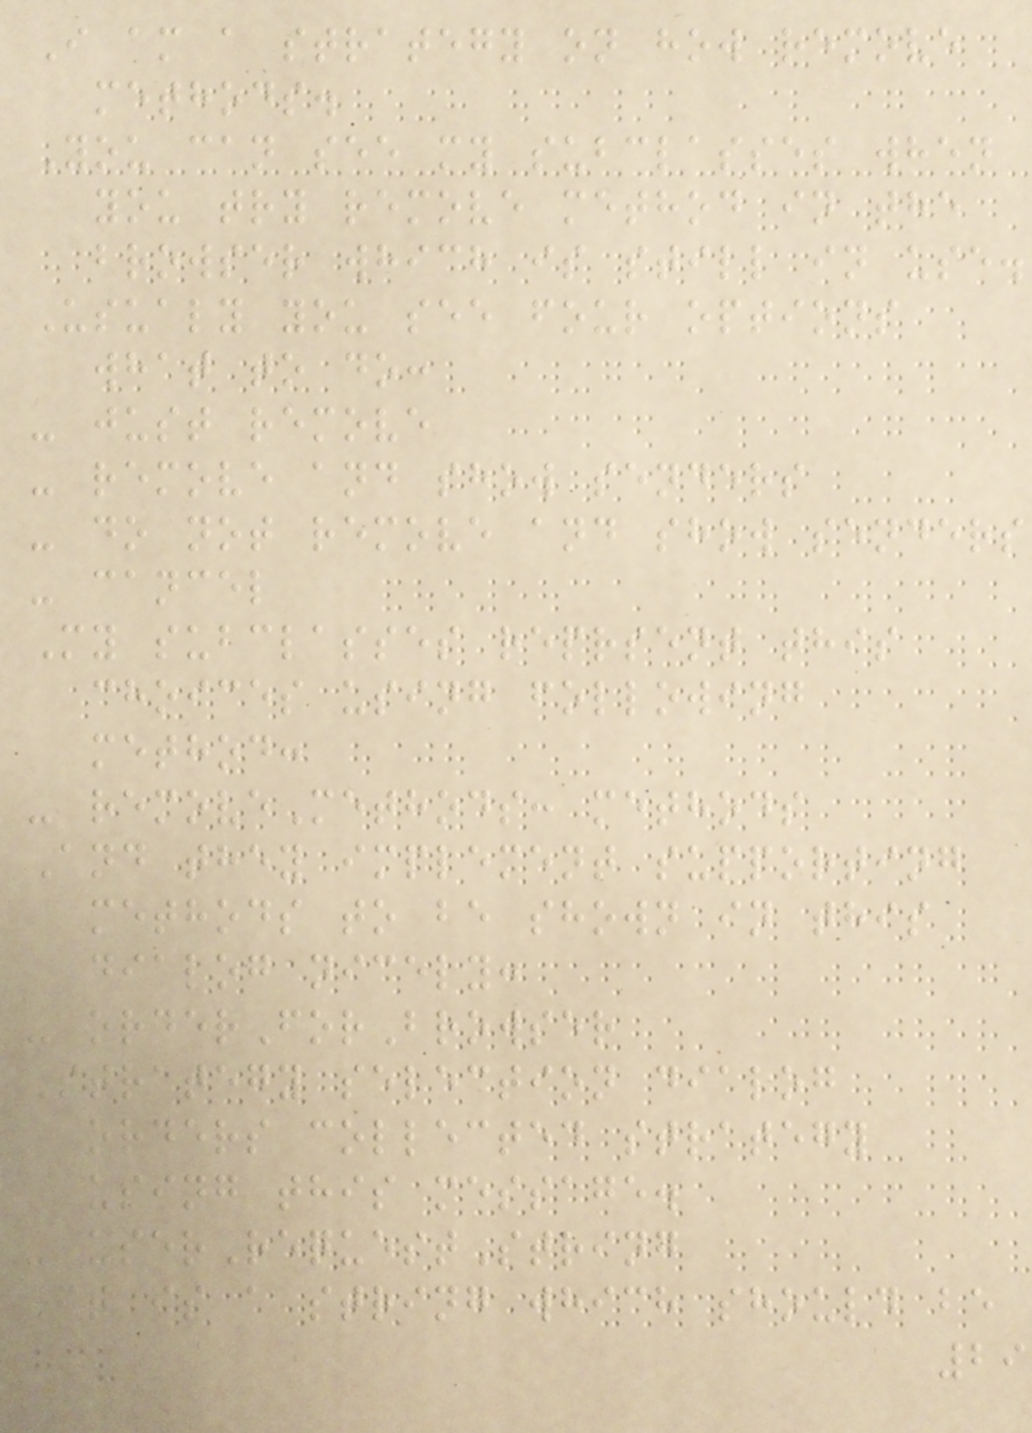I am a strategy on how remove
methods.
You can see my subclasses when
you try remove method in the
browser which is still in use.
Usualy you see four options
what to do:
- just remove
- remove and show senders
- do not remove and show senders
- cancel
My subclasses reprsent this
choices using following
method:
- removeMethods: methods
And they implement supporting
methods to be shown in this
dialog nicely:
- orderForBrowser
Strategy selection dialog
orders collected strategy
using this message.
- userRequestString
It is a string which should be
29
